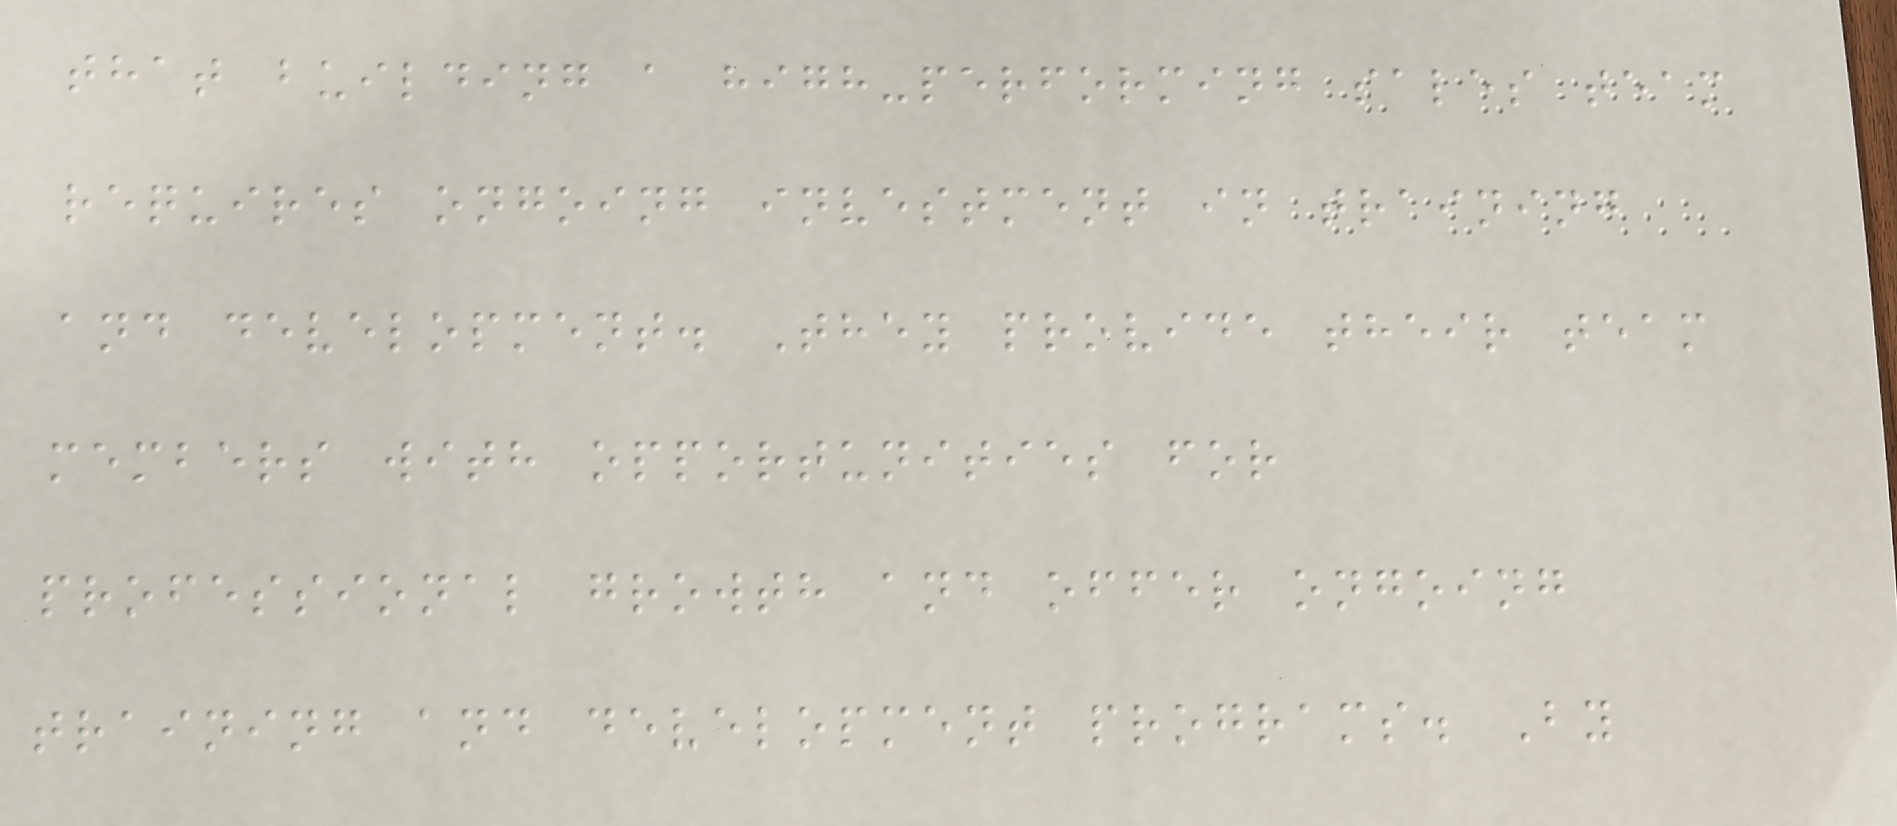that building a high-performing sales team
requires ongoing investment in training
and development. They provide their team
members with opportunities for
professional growth and offer ongoing
training and development programs. By
